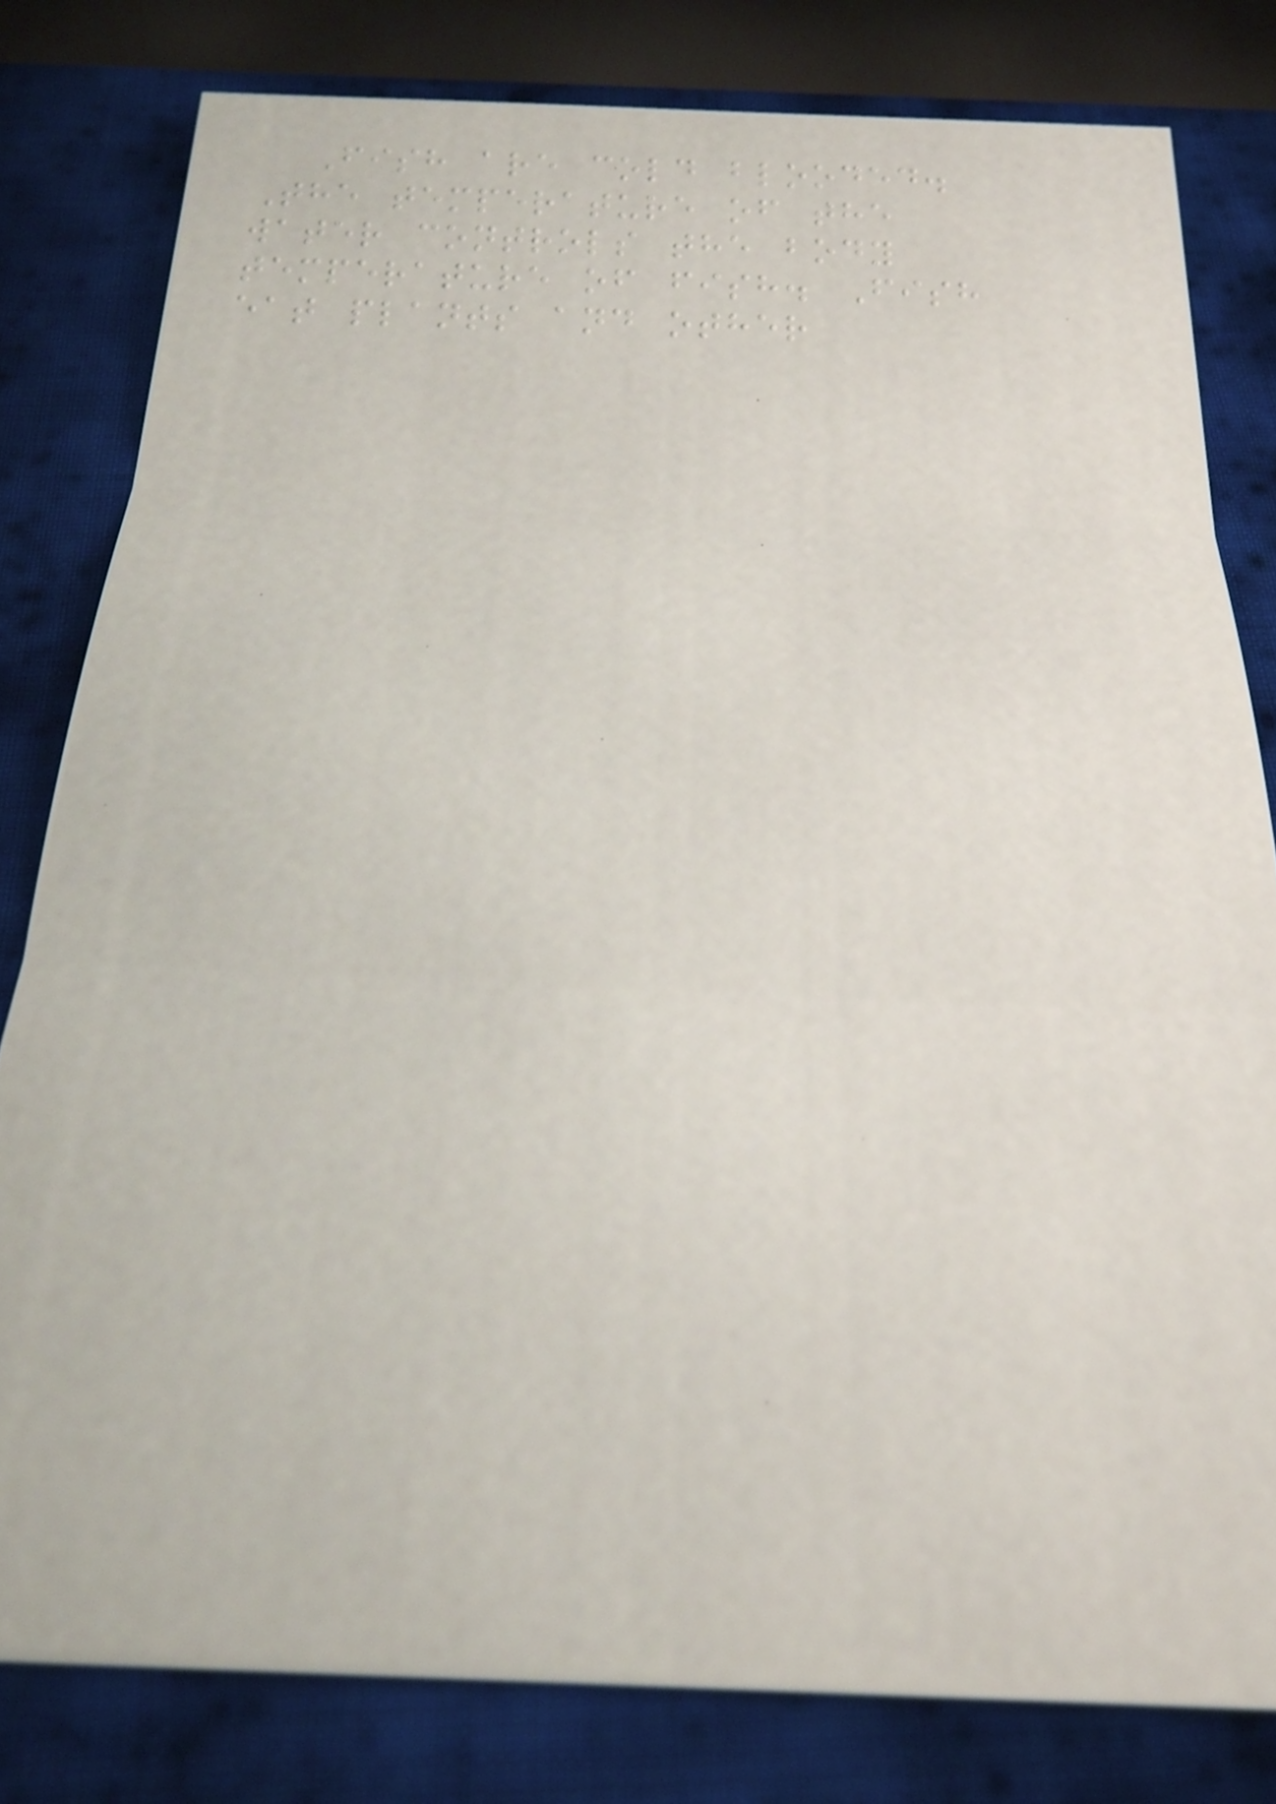Fish are cold blooded.
The temperature of the
water controls the body
temperature of fish. Fish
eat plants and other
